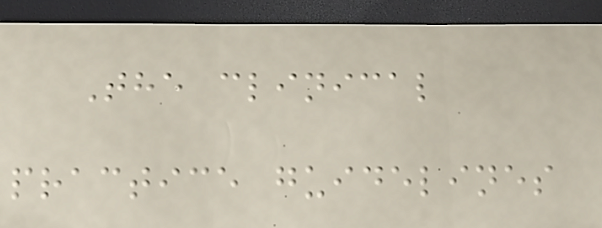The clinical
practice guidelines
